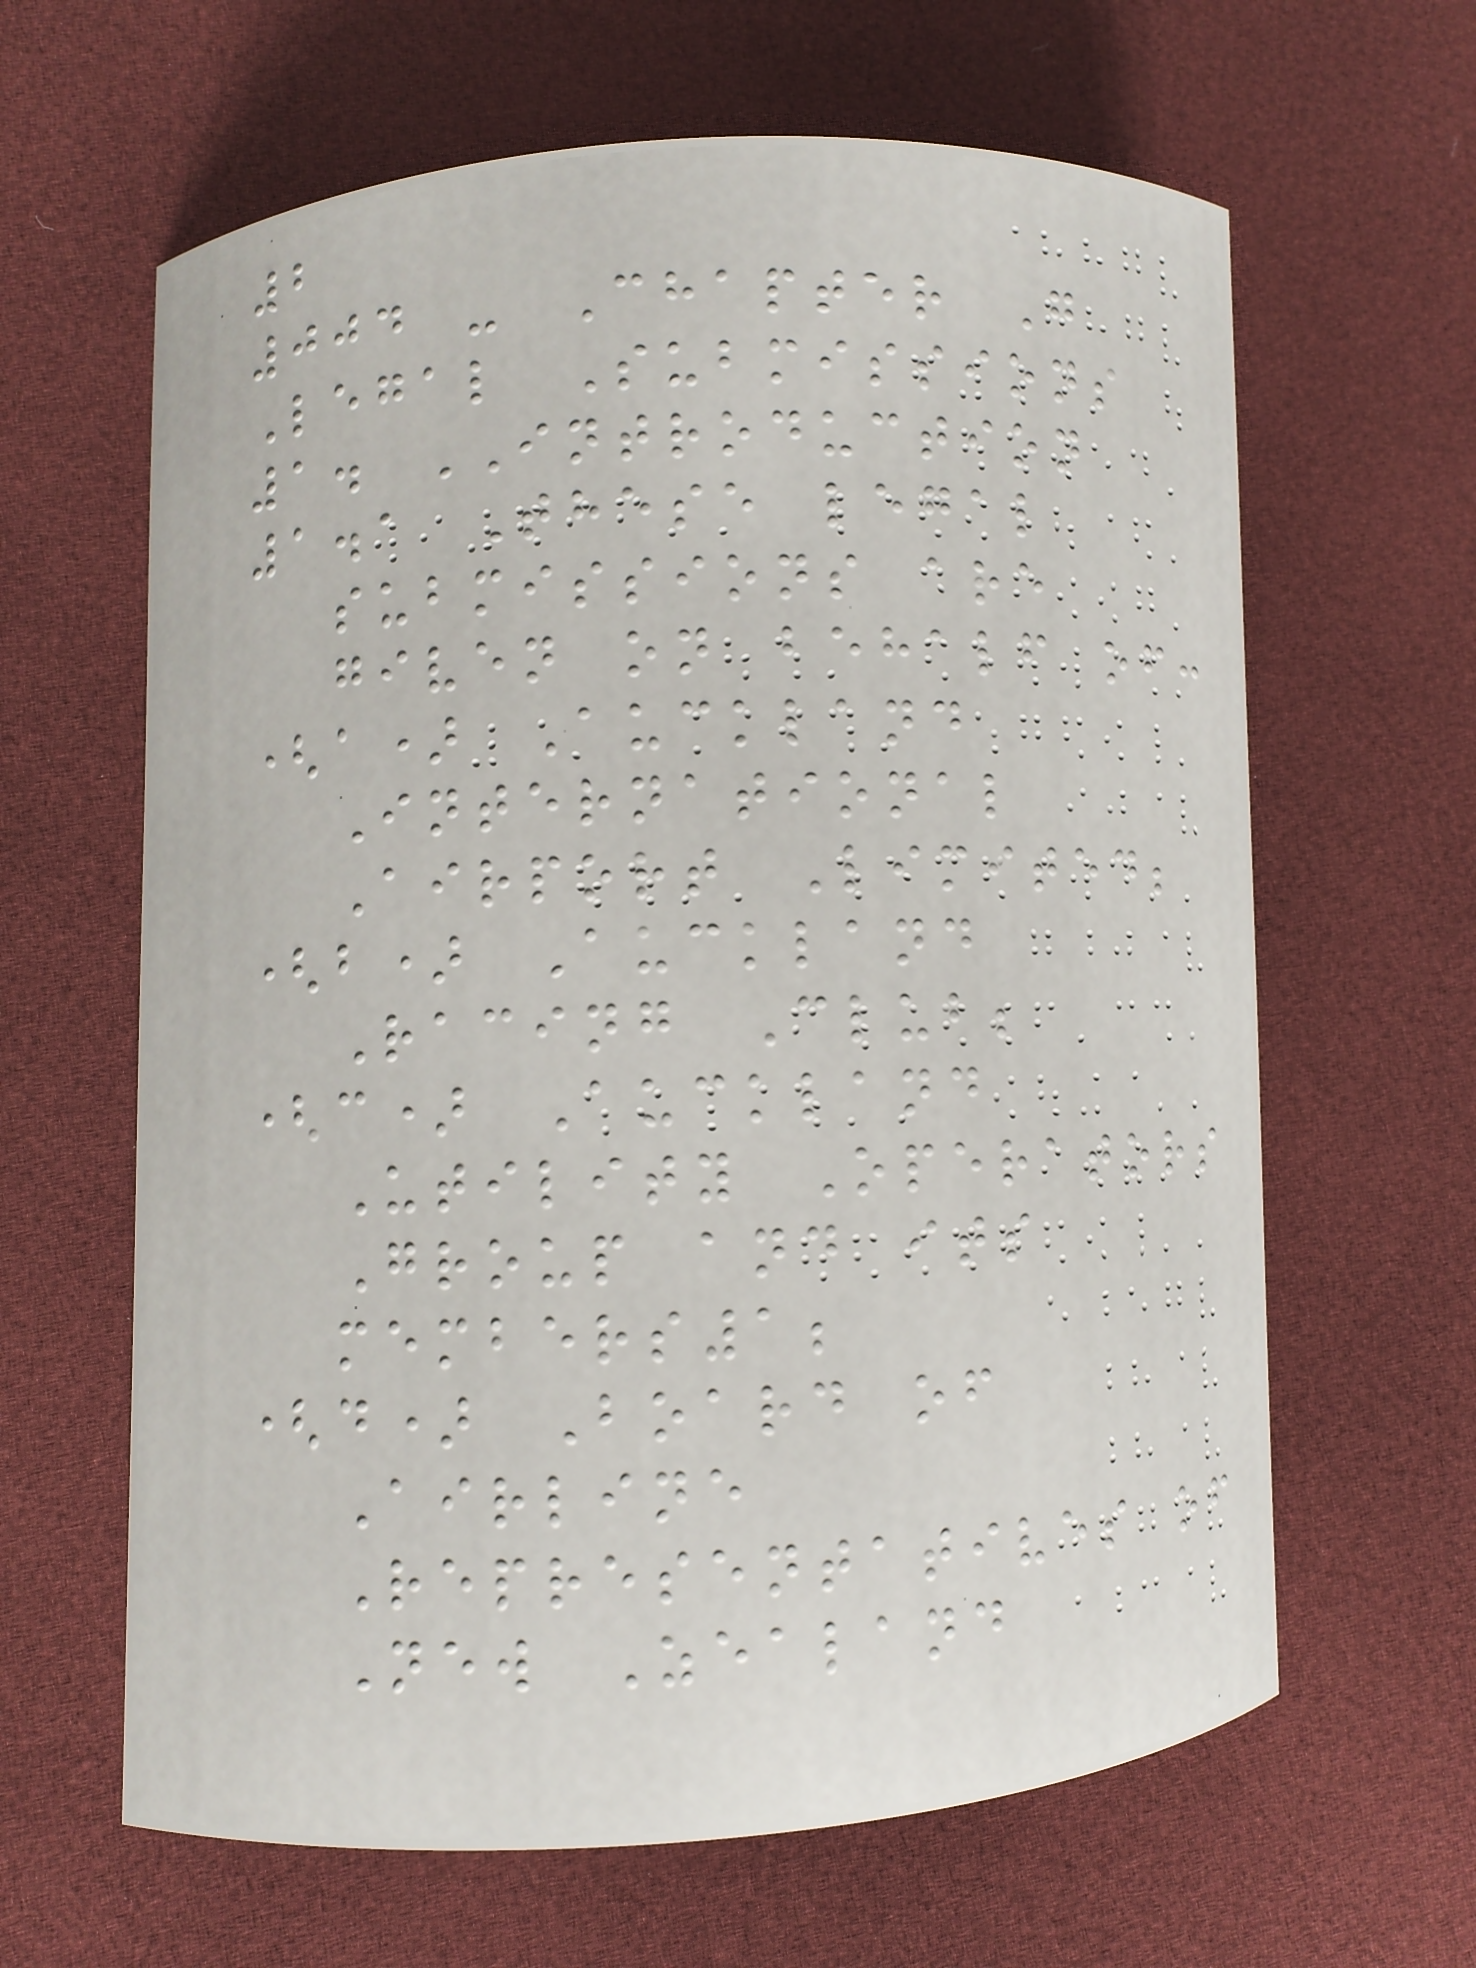2
004 - Chapter G
Legal Submissions
1. INTRODUCTION
1.1 These legal
submissions are
given on behalf of:
(a) Auckland
International
Airport Limited;
(b) Auckland
Racing Club;
(c) Auckland
Utility Operators
Group and its
members1;
(d) Board of
Airline
Representatives of
New Zealand
